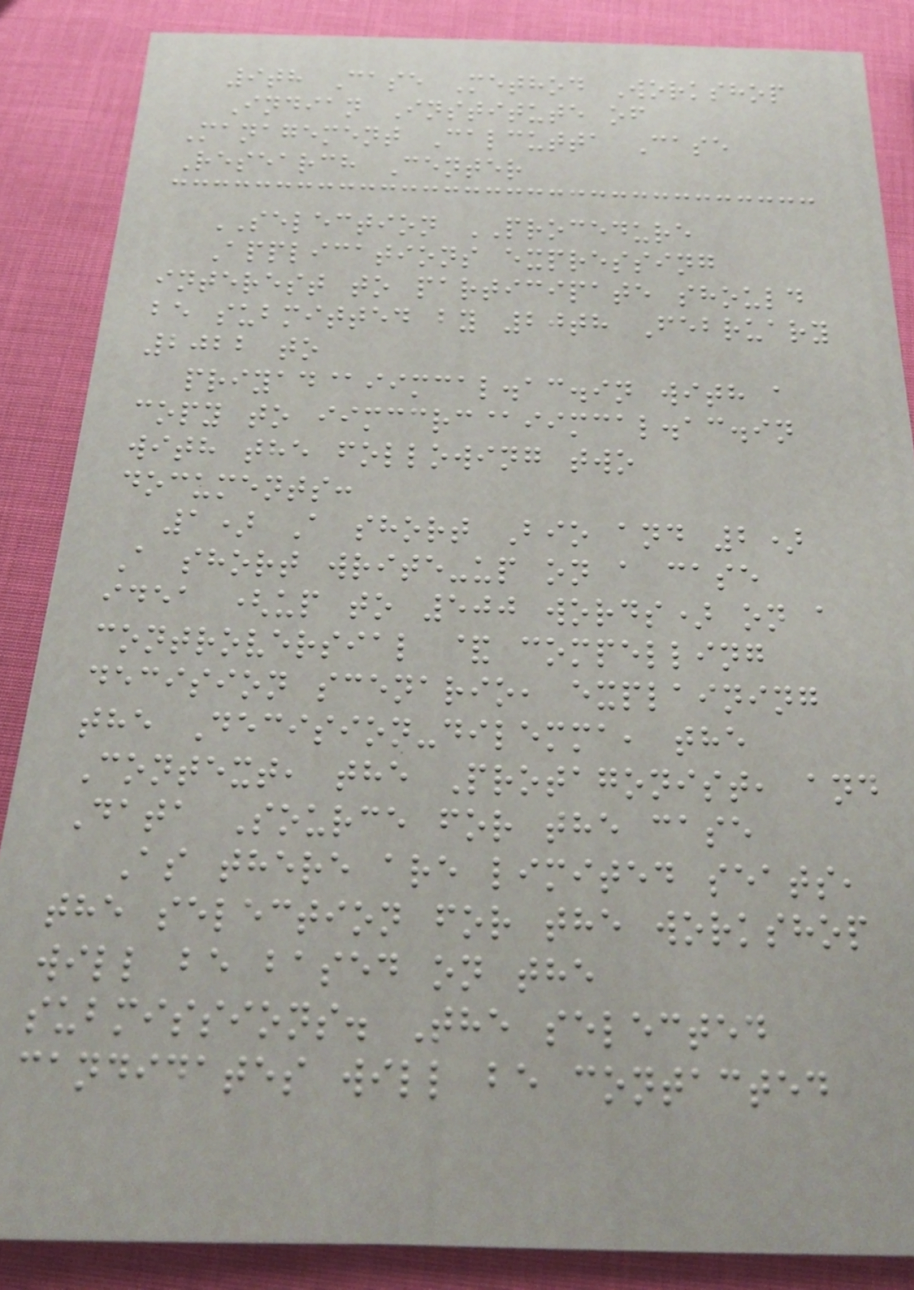9th Case Method Workshop
Indian Institute of
Management Calcutta Case
Research Center
SELECTION PROCEDURE
Applications expressing
interest to participate should
be submitted by 20th February
2022 to
priyad@iimcal.ac.in with a
copy to iimccrc@iimcal.ac.in
with the following two
documents:
1) A short Bio and 2)
A short write-up on a case
idea (up to 500 words) on a
controversial & compelling
decision scenario, explaining
the Decision-dilemma, the
Context, the Protagonist, and
Data Source for the case
As there are limited seats,
the selection for the workshop
will be based on the
submissions. The selected
candidates will be contacted
